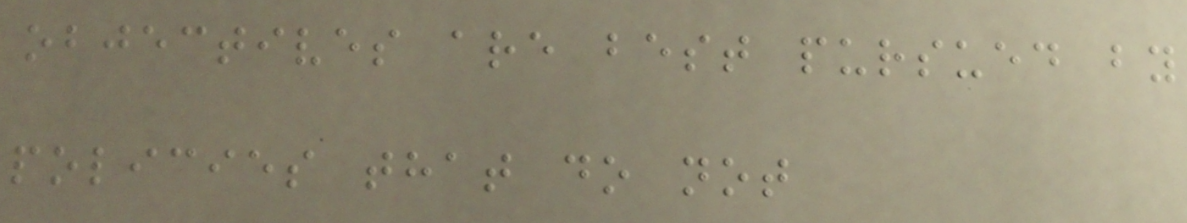objectives are best pursued by
policies that do not
